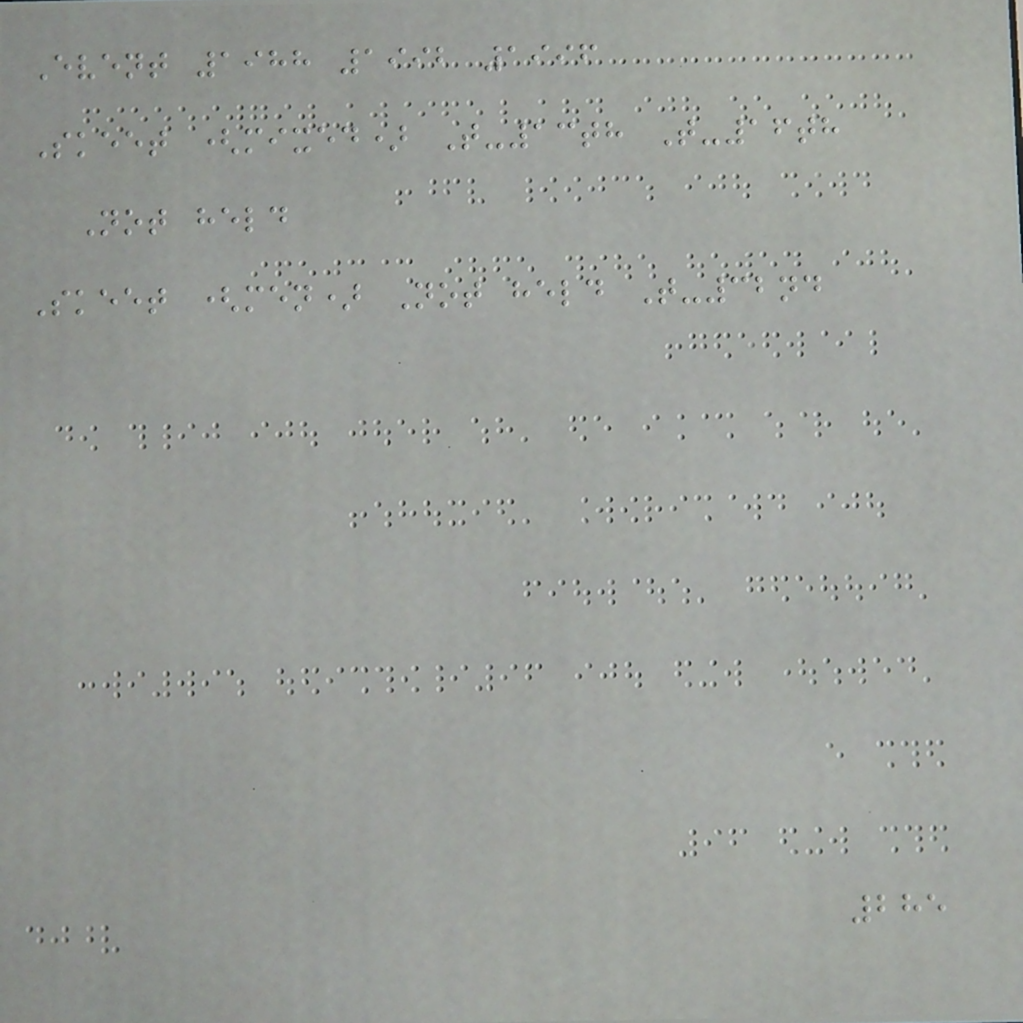Event 1988 1992 1996
Skeet (mixed) T-13th T-16th
Not held
Skeet (men) Not held T-32nd
285
